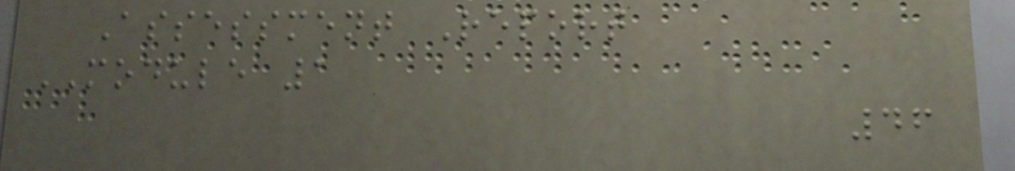Assessment Report
MODULE 1
46
